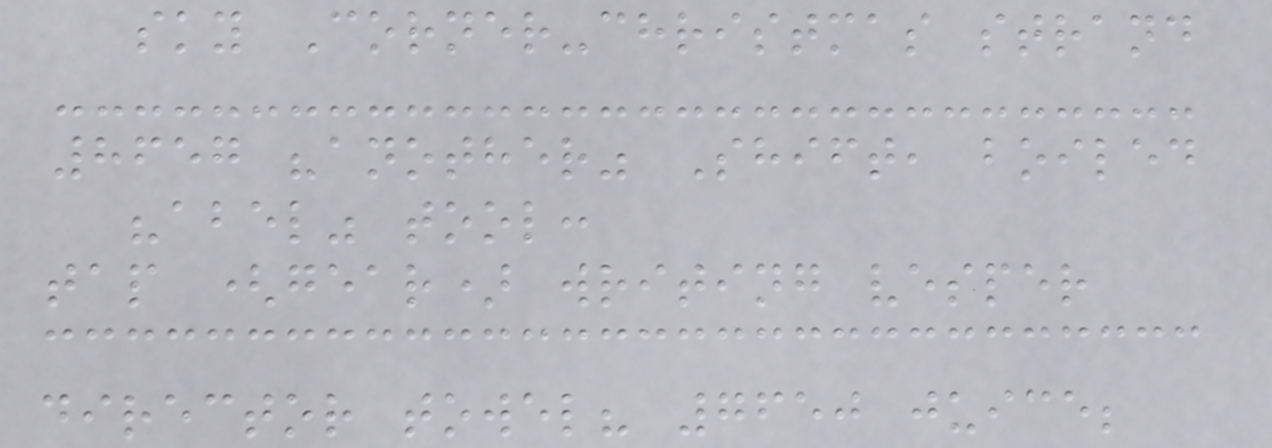sky Corner-christmas strand
8657 "another" Shift, boiled
"abel" tool:
tap (gear) writing vesper
director towel? 7650 juice;
